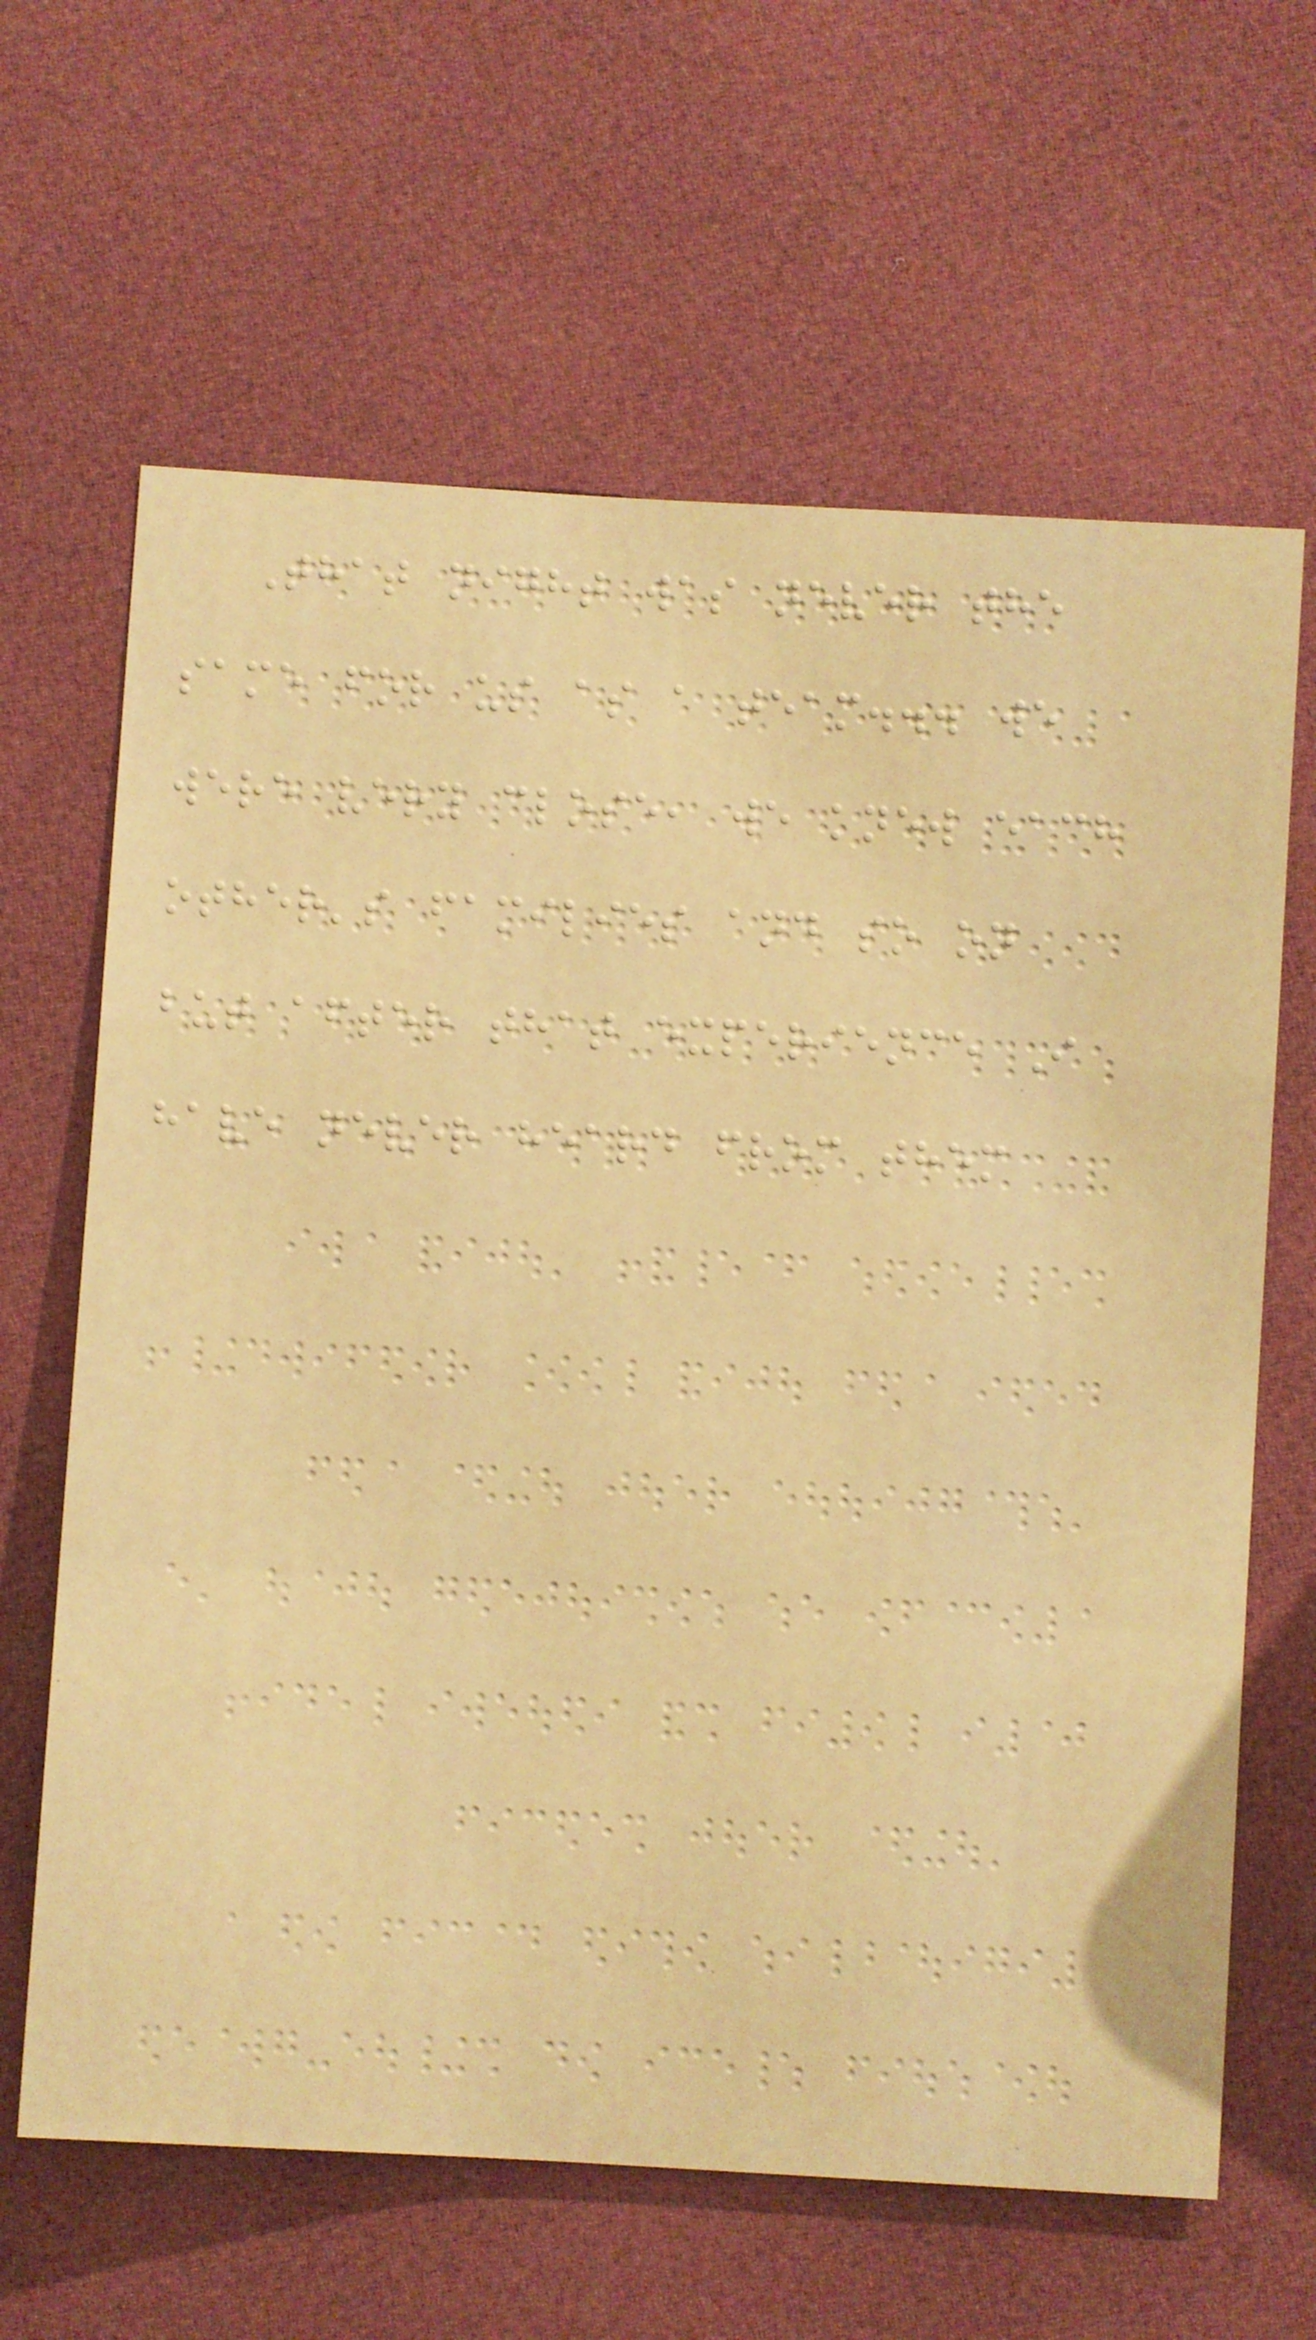That night was never the
same for us as a team... we
were very close, we knew each
other's families and so on
but after that experience I
have never heard from them
